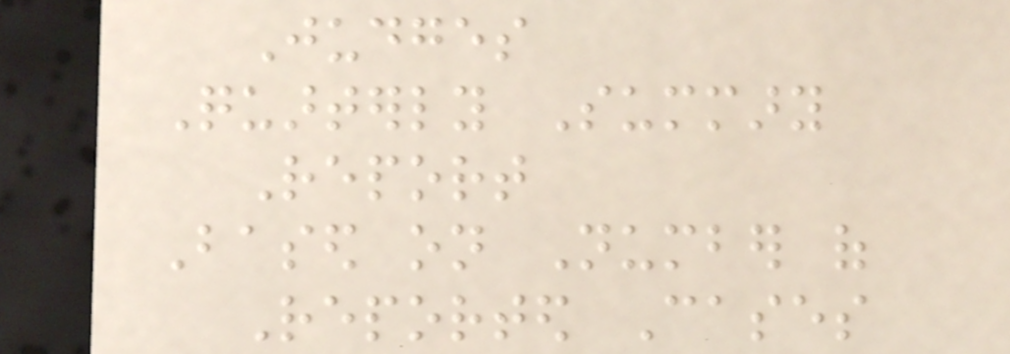Judges
Quarterly Summary
Report
Based on Number of
Reported Cases
